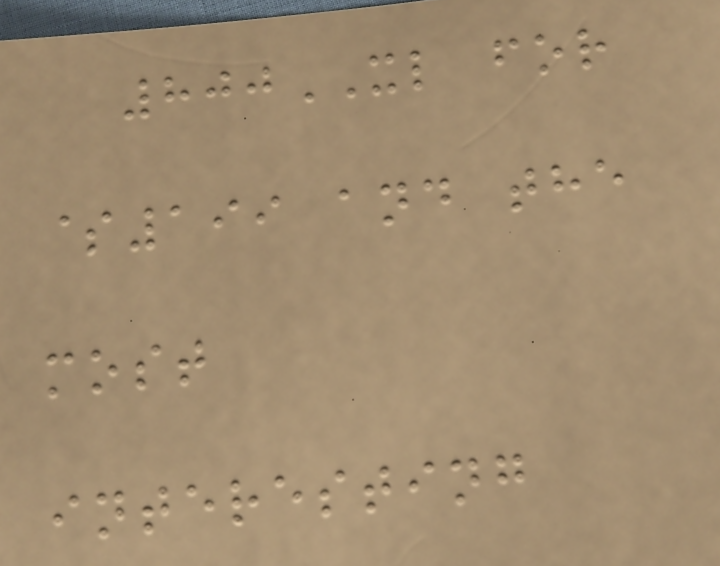800XL for
$199 and the
most
interesting
